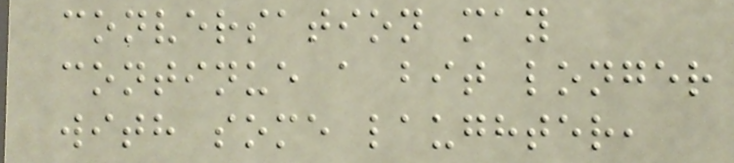conversation may
continue a bit longer
with some laughter,
